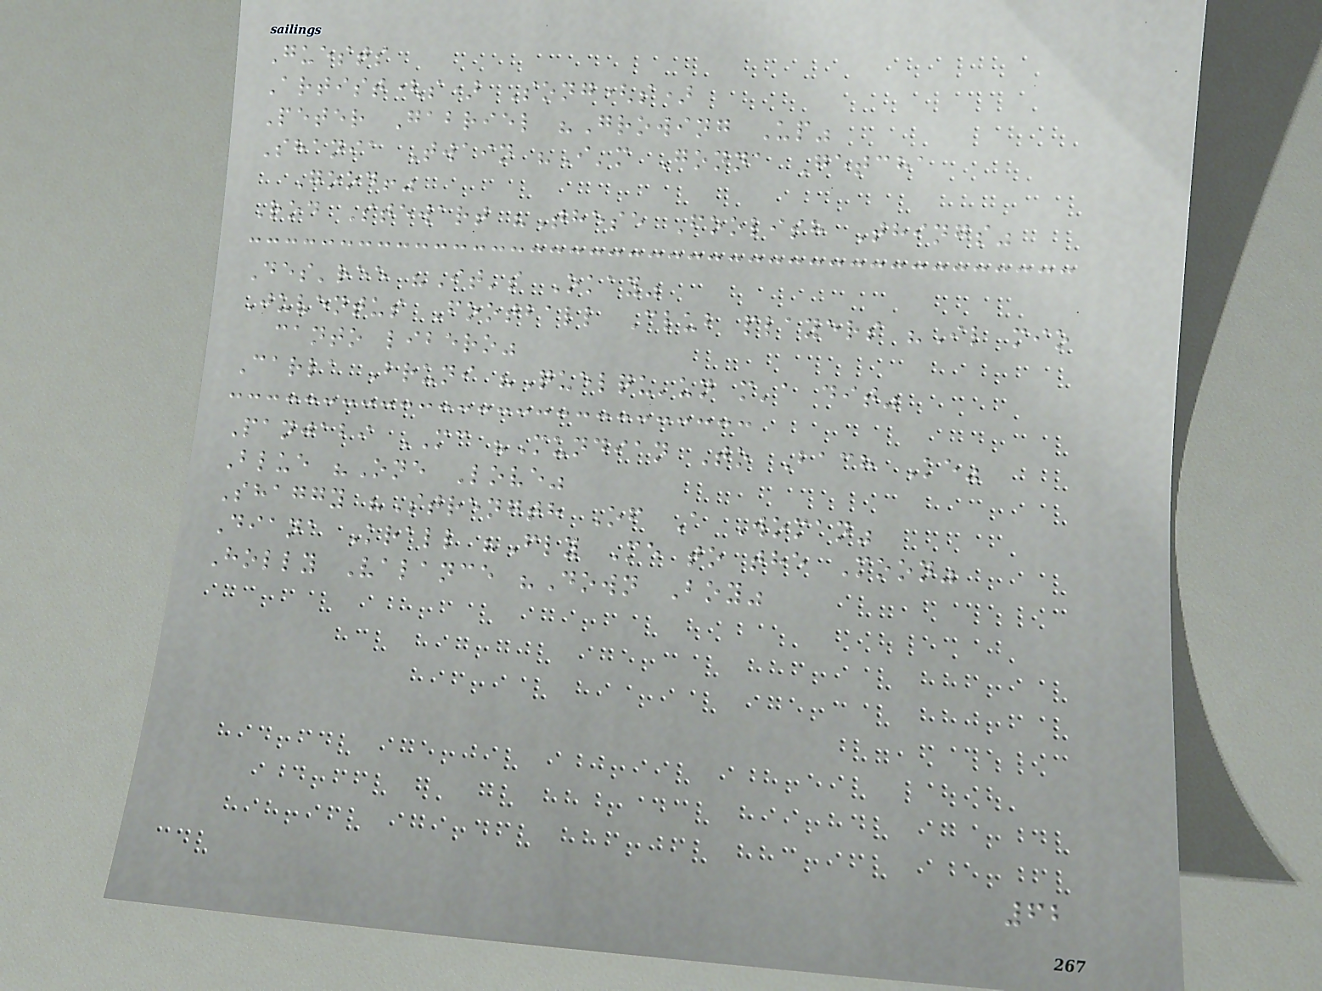Guests
Artist(s) Song(s)
Peter Gabriel "Growing Up"
Shania Twain "I'm Gonna Getcha
Good!"
Rod Stewart "These Foolish Things"
Des'ree "It's Okay"
Juventus Football Club players "Il mio
canto libero"
Carla Bruni "Quelqu'un m'a dit"
Panjabi MC "Mundian To Bach Ke"
Blue "One Love"
Shaggy "Strength Of A Woman"
Diana Krall "Fly Me to the Moon"
Holly Valance "Down Boy"
62
